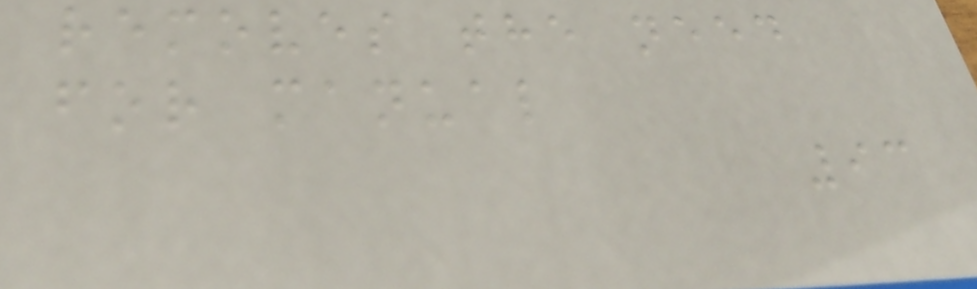removes the need
for manual
93
